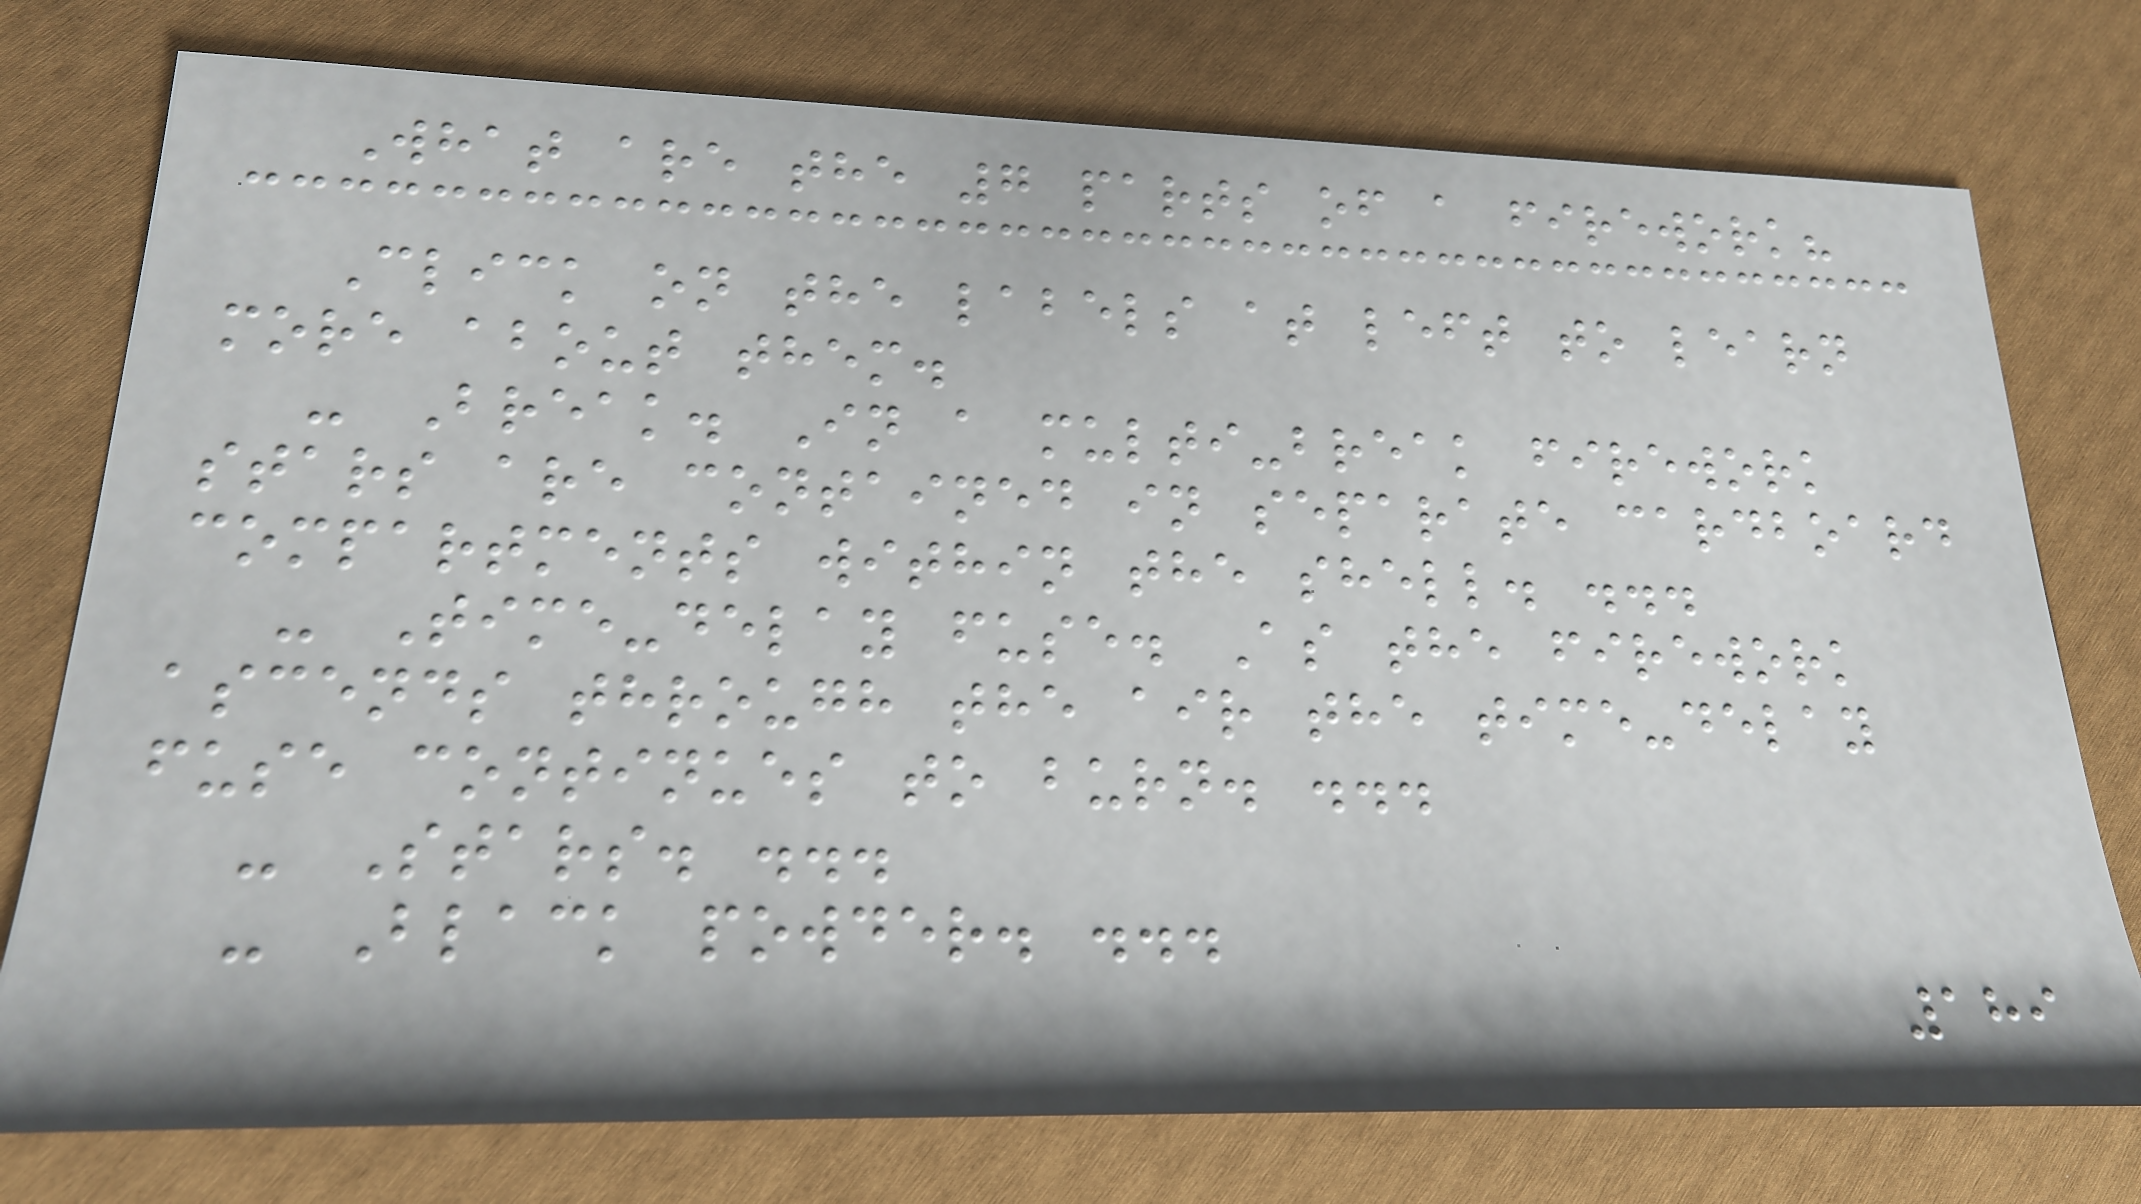What are the 7 parts of a firework?
Click on the labels at left to learn
more about them.
- Break. In a multi-break firework
stars are contained in separate cardboard
compartments within the shell. ...
- Time-delay fuse. As the firework
ascends through the air the time-delay
fuse continues to burn. ...
- Stars. ...
- Black powder. ...
189
